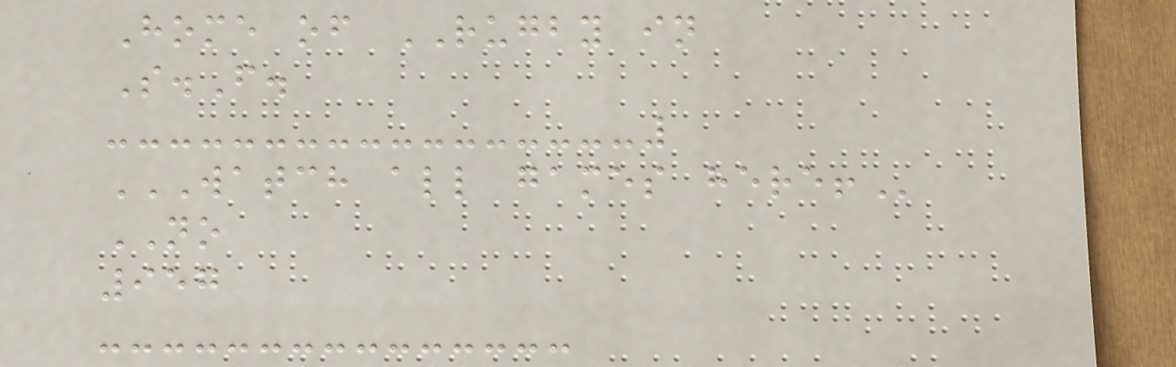Home of RUGBY in
S.F.
WATCH ALL GAMES HERE!
NO
957
